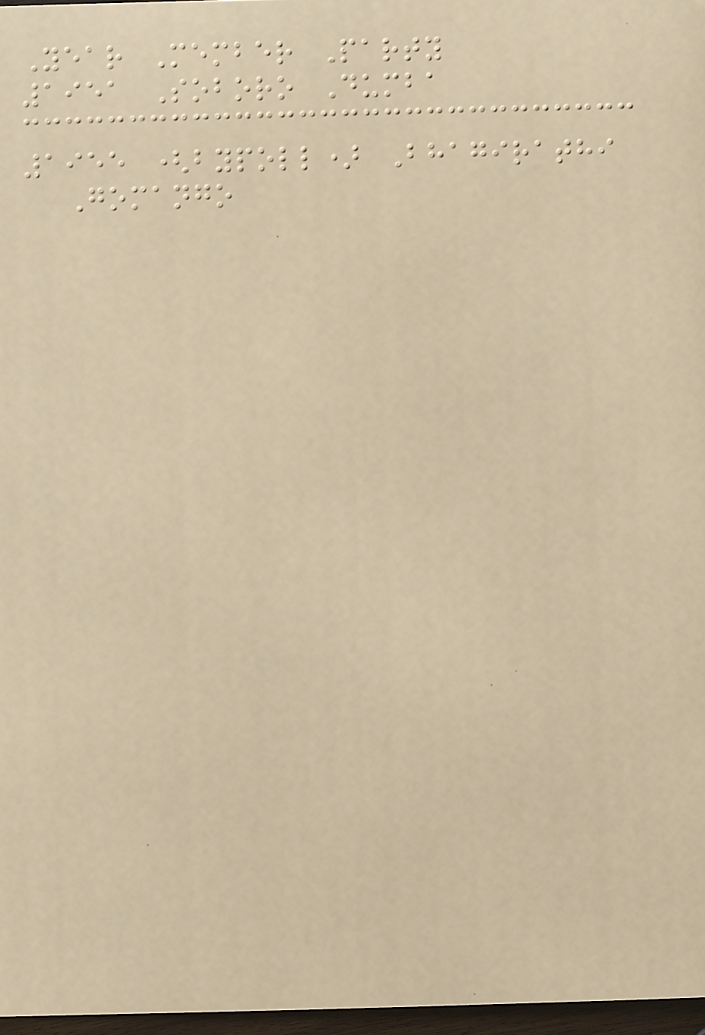Year Member Party
1951 Soboro Dumba
1955 (bypoll) Bhagirathi
Gomango
